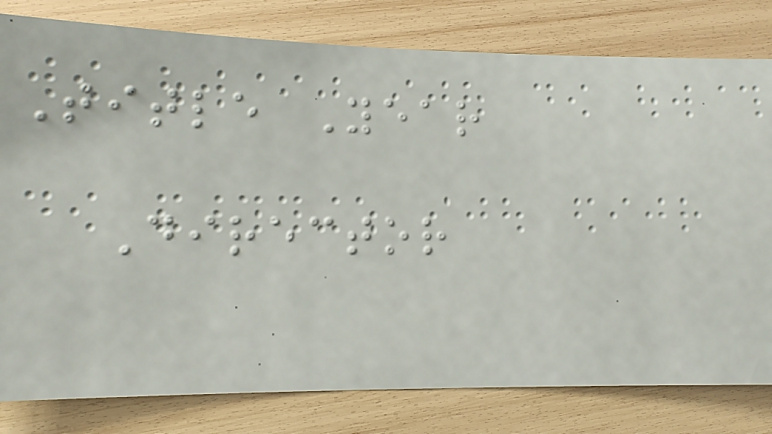Title Year
Director
